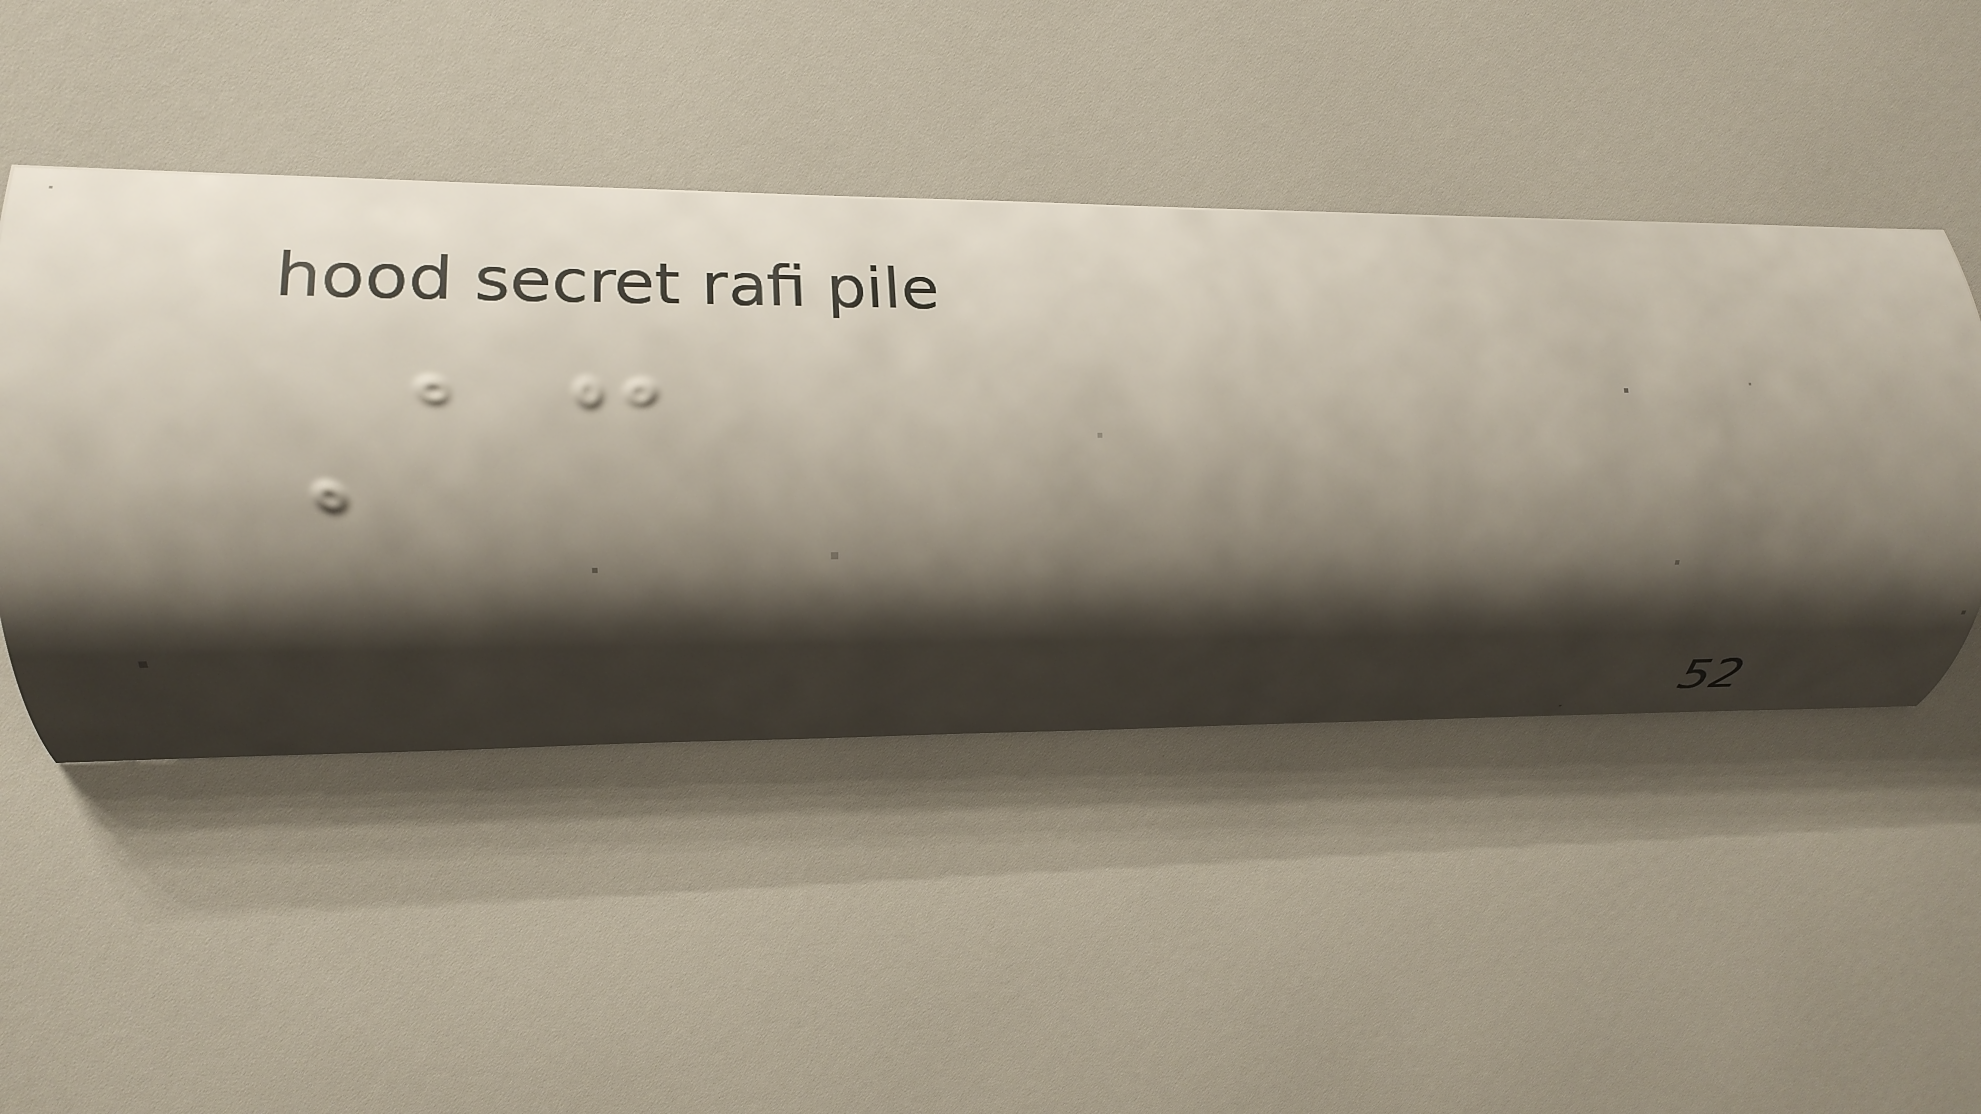According
